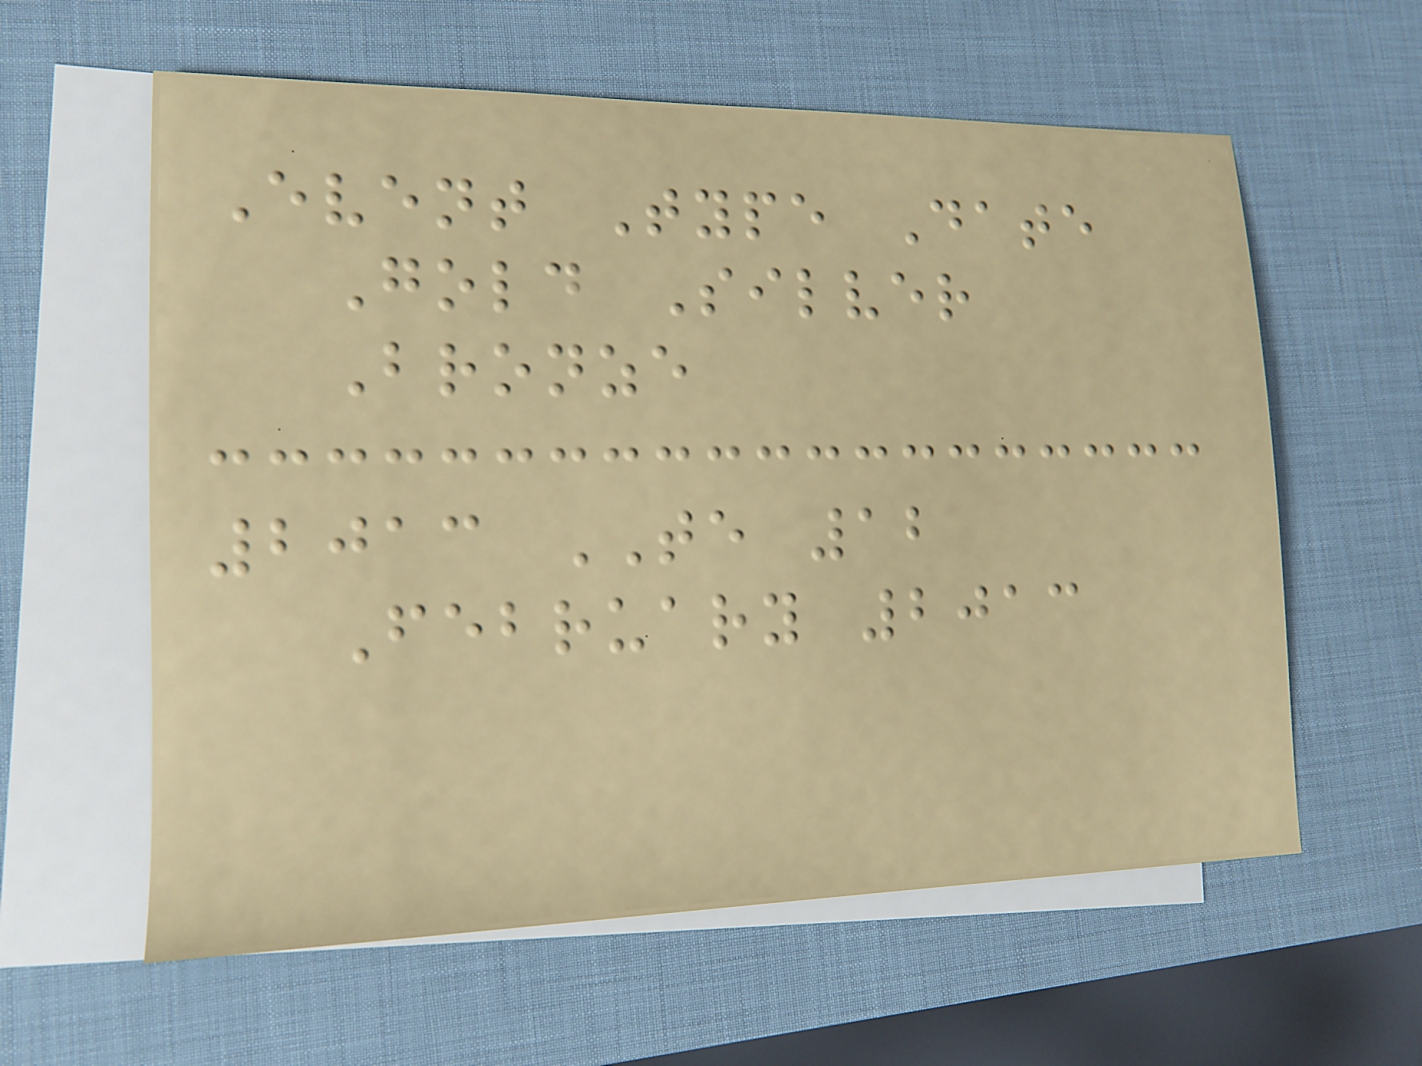Event Type Date
Gold Silver
Bronze
2013 TE 12
February 2013
